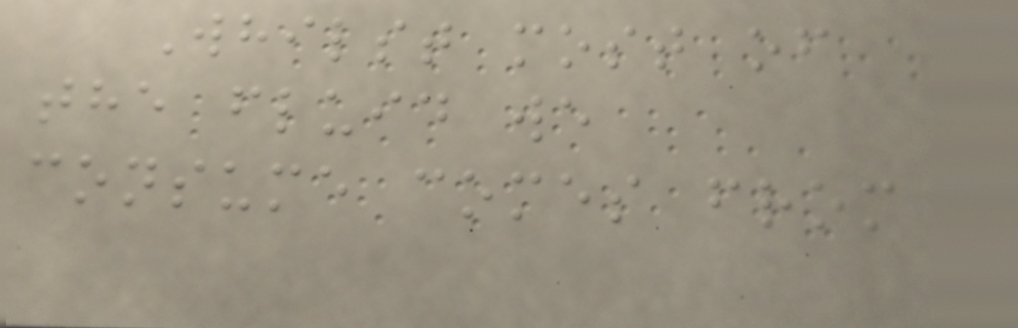Whilst most of
the fluid we
consume comes from
